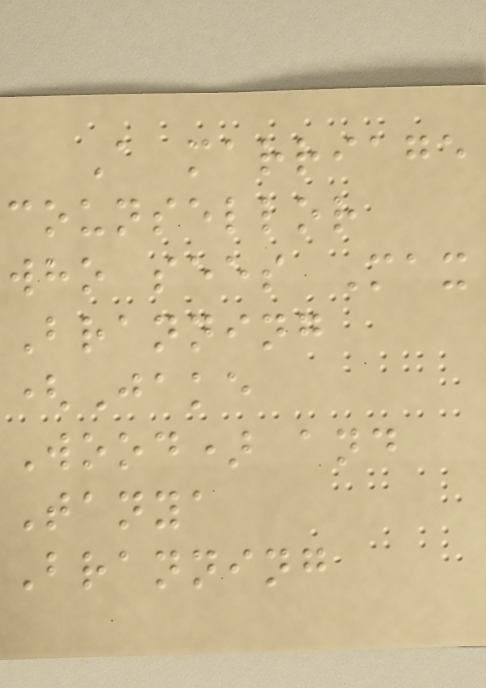A marriage
counsellor
who sees Max
Branning
(Jake
Wood) and
Tanya
Branning
